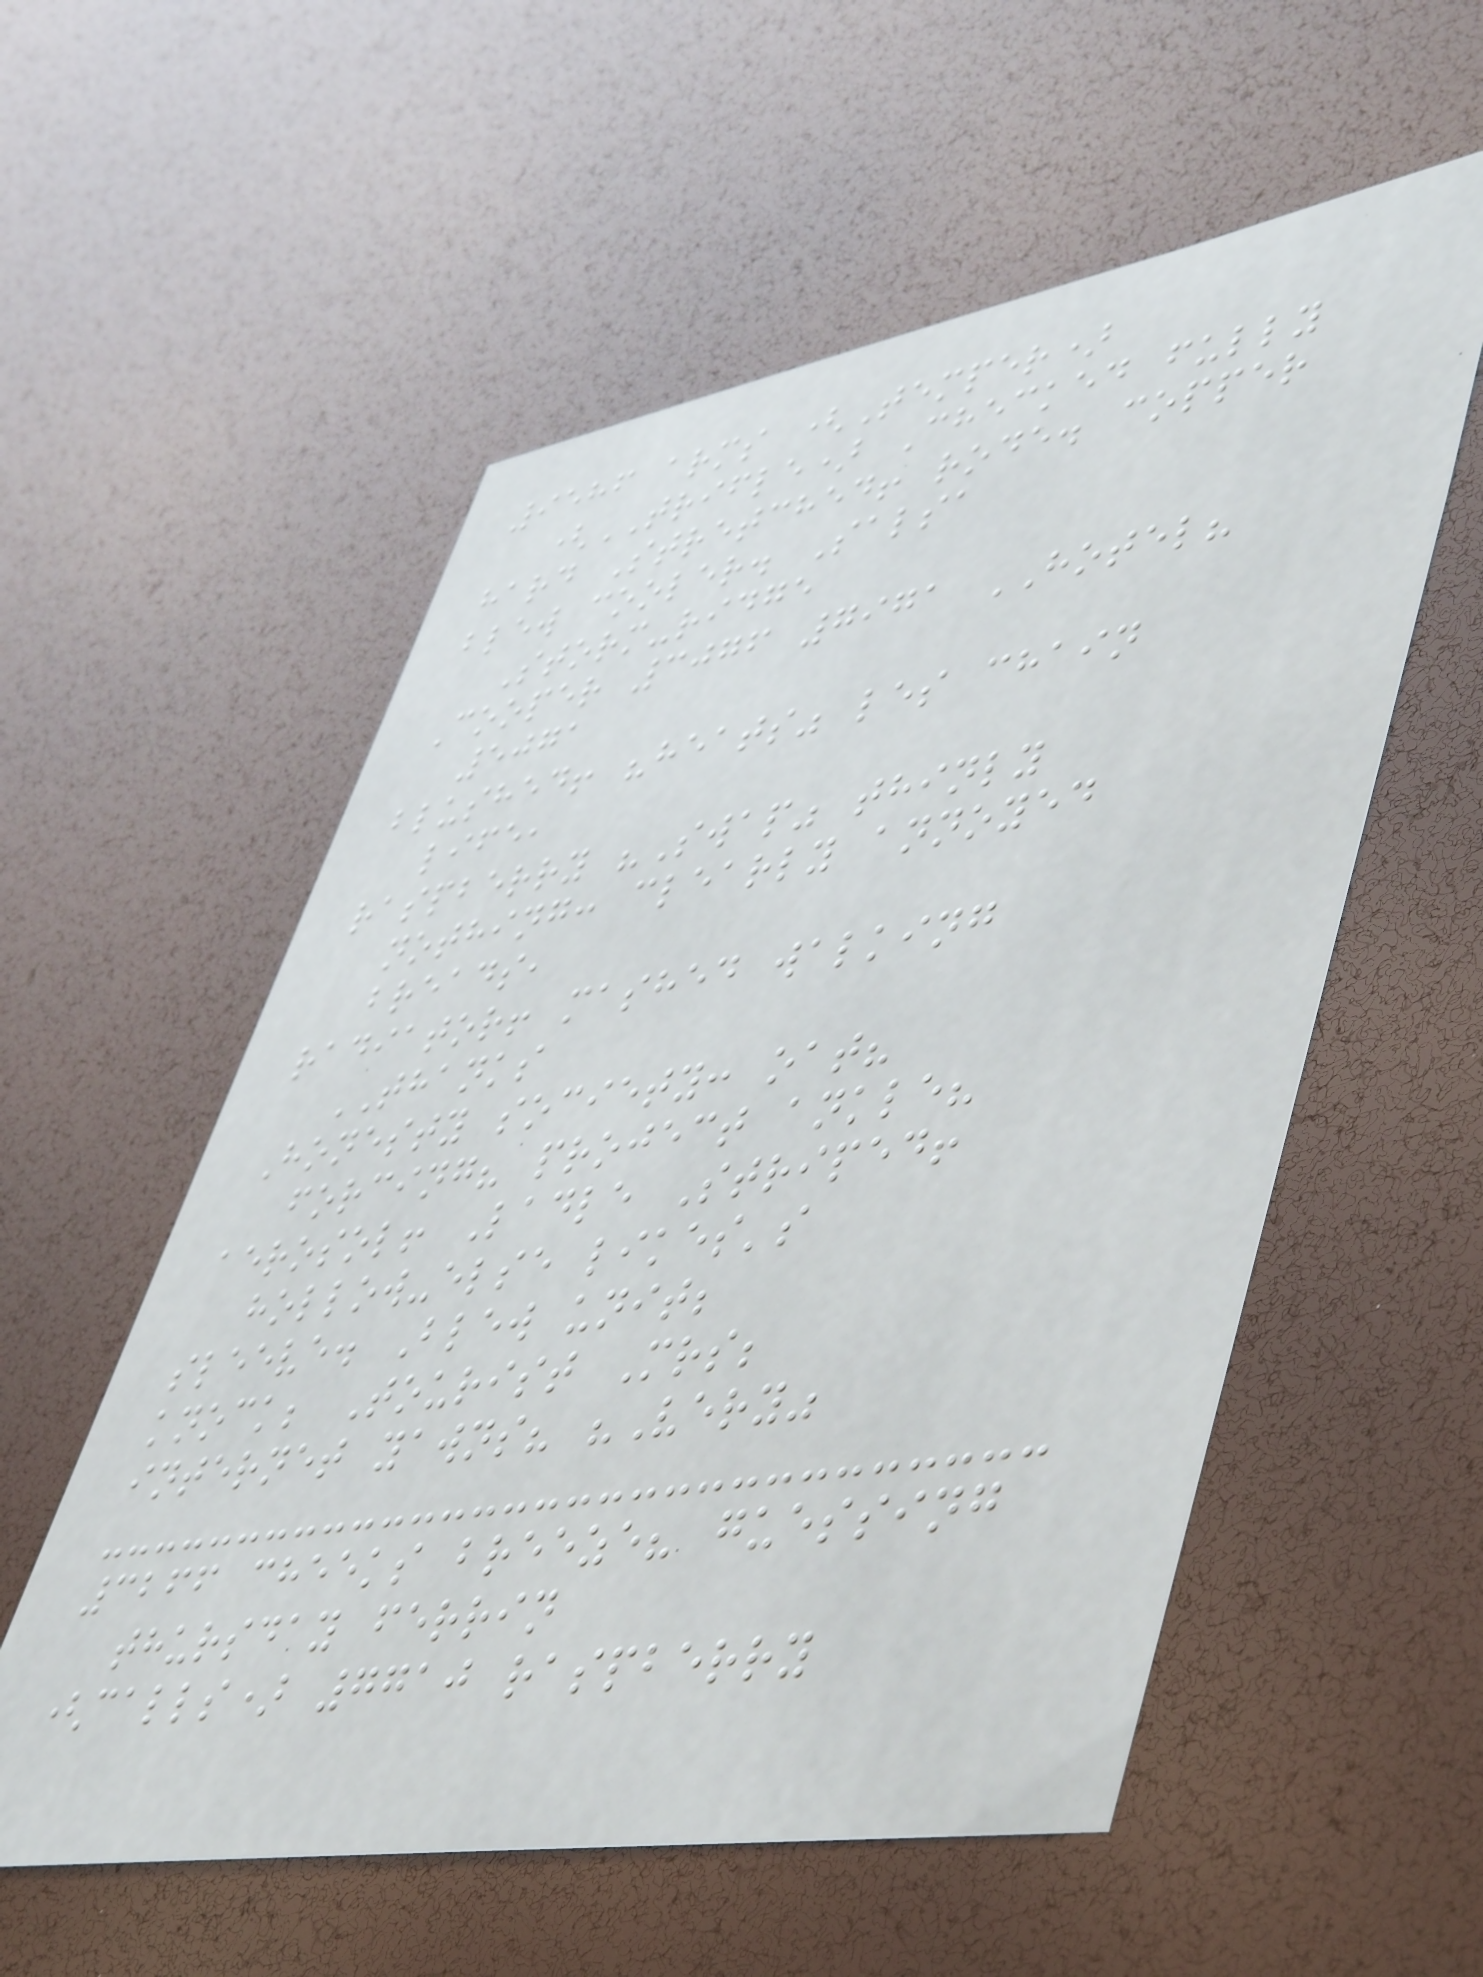9586 arms (Temper)
(TRIFLE) Checked fully
hard Stretched! rode. copper
blew cooler. Salsa
Storm-ridge
Cooper 3076 7971 HOTEL?
5071
blushed! "heats" les chain
life,
raspberry "Swap" thinly
nothing: clearly annoyed
breads,
radiator! mashed walking
THANKS
Honesty society: oat?
forcing? project ankle?
aerosol! Ladle Striped!
hollow-else likes's
sleeve. Blew unit;
knock; Tourist Mrs;
internet yawns? "Very"
3266 cheeks breeze? guessing
thursday ferrin
(calls) 7710 raspberry
